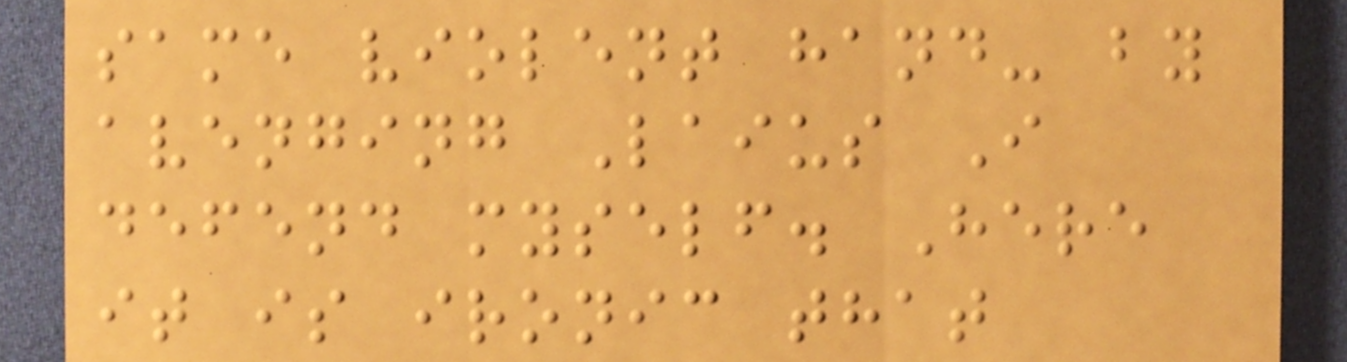same violent hand- by
avenging Laius I
defend myself. Here
it is ironic that
